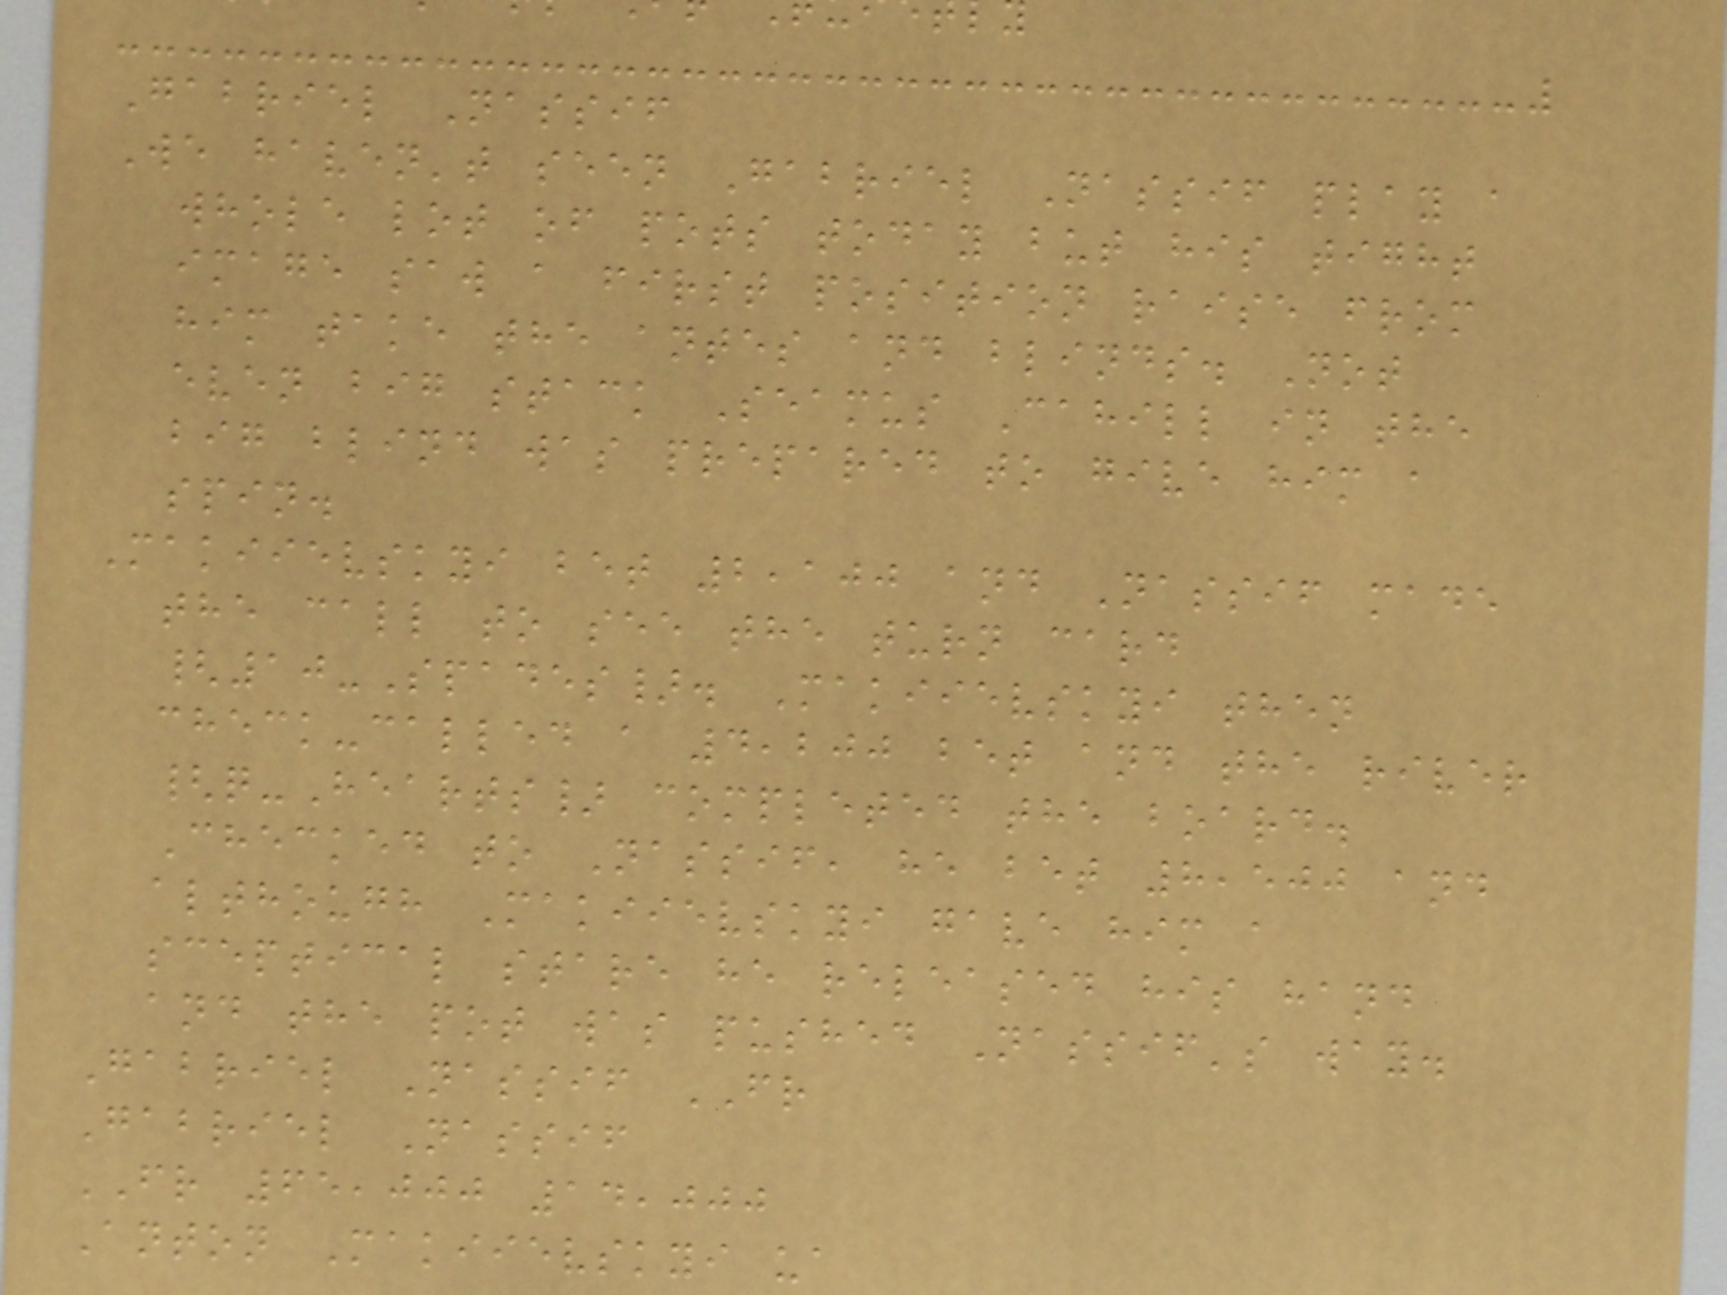Gabriel Nassif
We haven't seen Gabriel Nassif play a
whole lot of pots today but his tight
image saw a first position raise from
him take the antes and blinds. Not
even big stack Seamus Cahill in the
big blind was prepared to give him a
spin.
Makiievskyi bet 2,100 and Nassif made
the call to see the turn card
{10-Spades}. Makiievskyi then
check-called a 4,200 bet and the river
{q-Hearts} completed the board.
Checked to Nassif, he bet 8,500 and
although Makiievskyi gave him a
sceptical stare he released his hand
and the pot was pushed Nassif's way.
Gabriel Nassif FR
Gabriel Nassif
FR 65,000 14,000
Anton Makiievskyi ua
